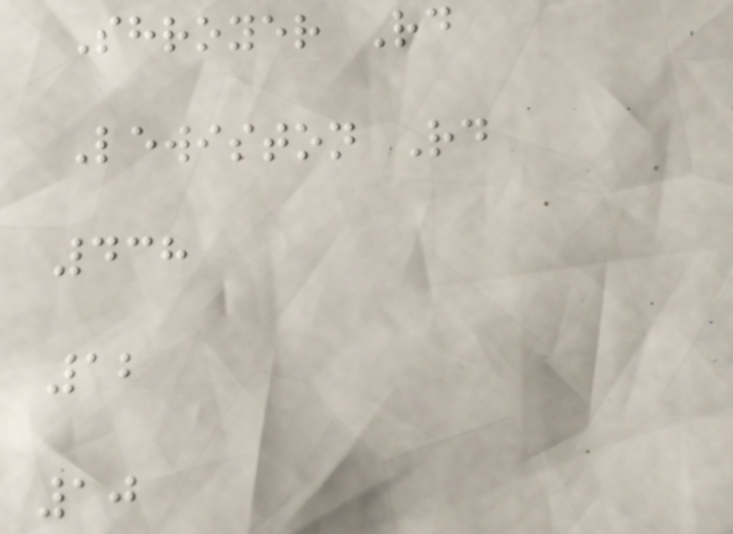Shroyer Rd
Lewiston Rd
438
12
10
